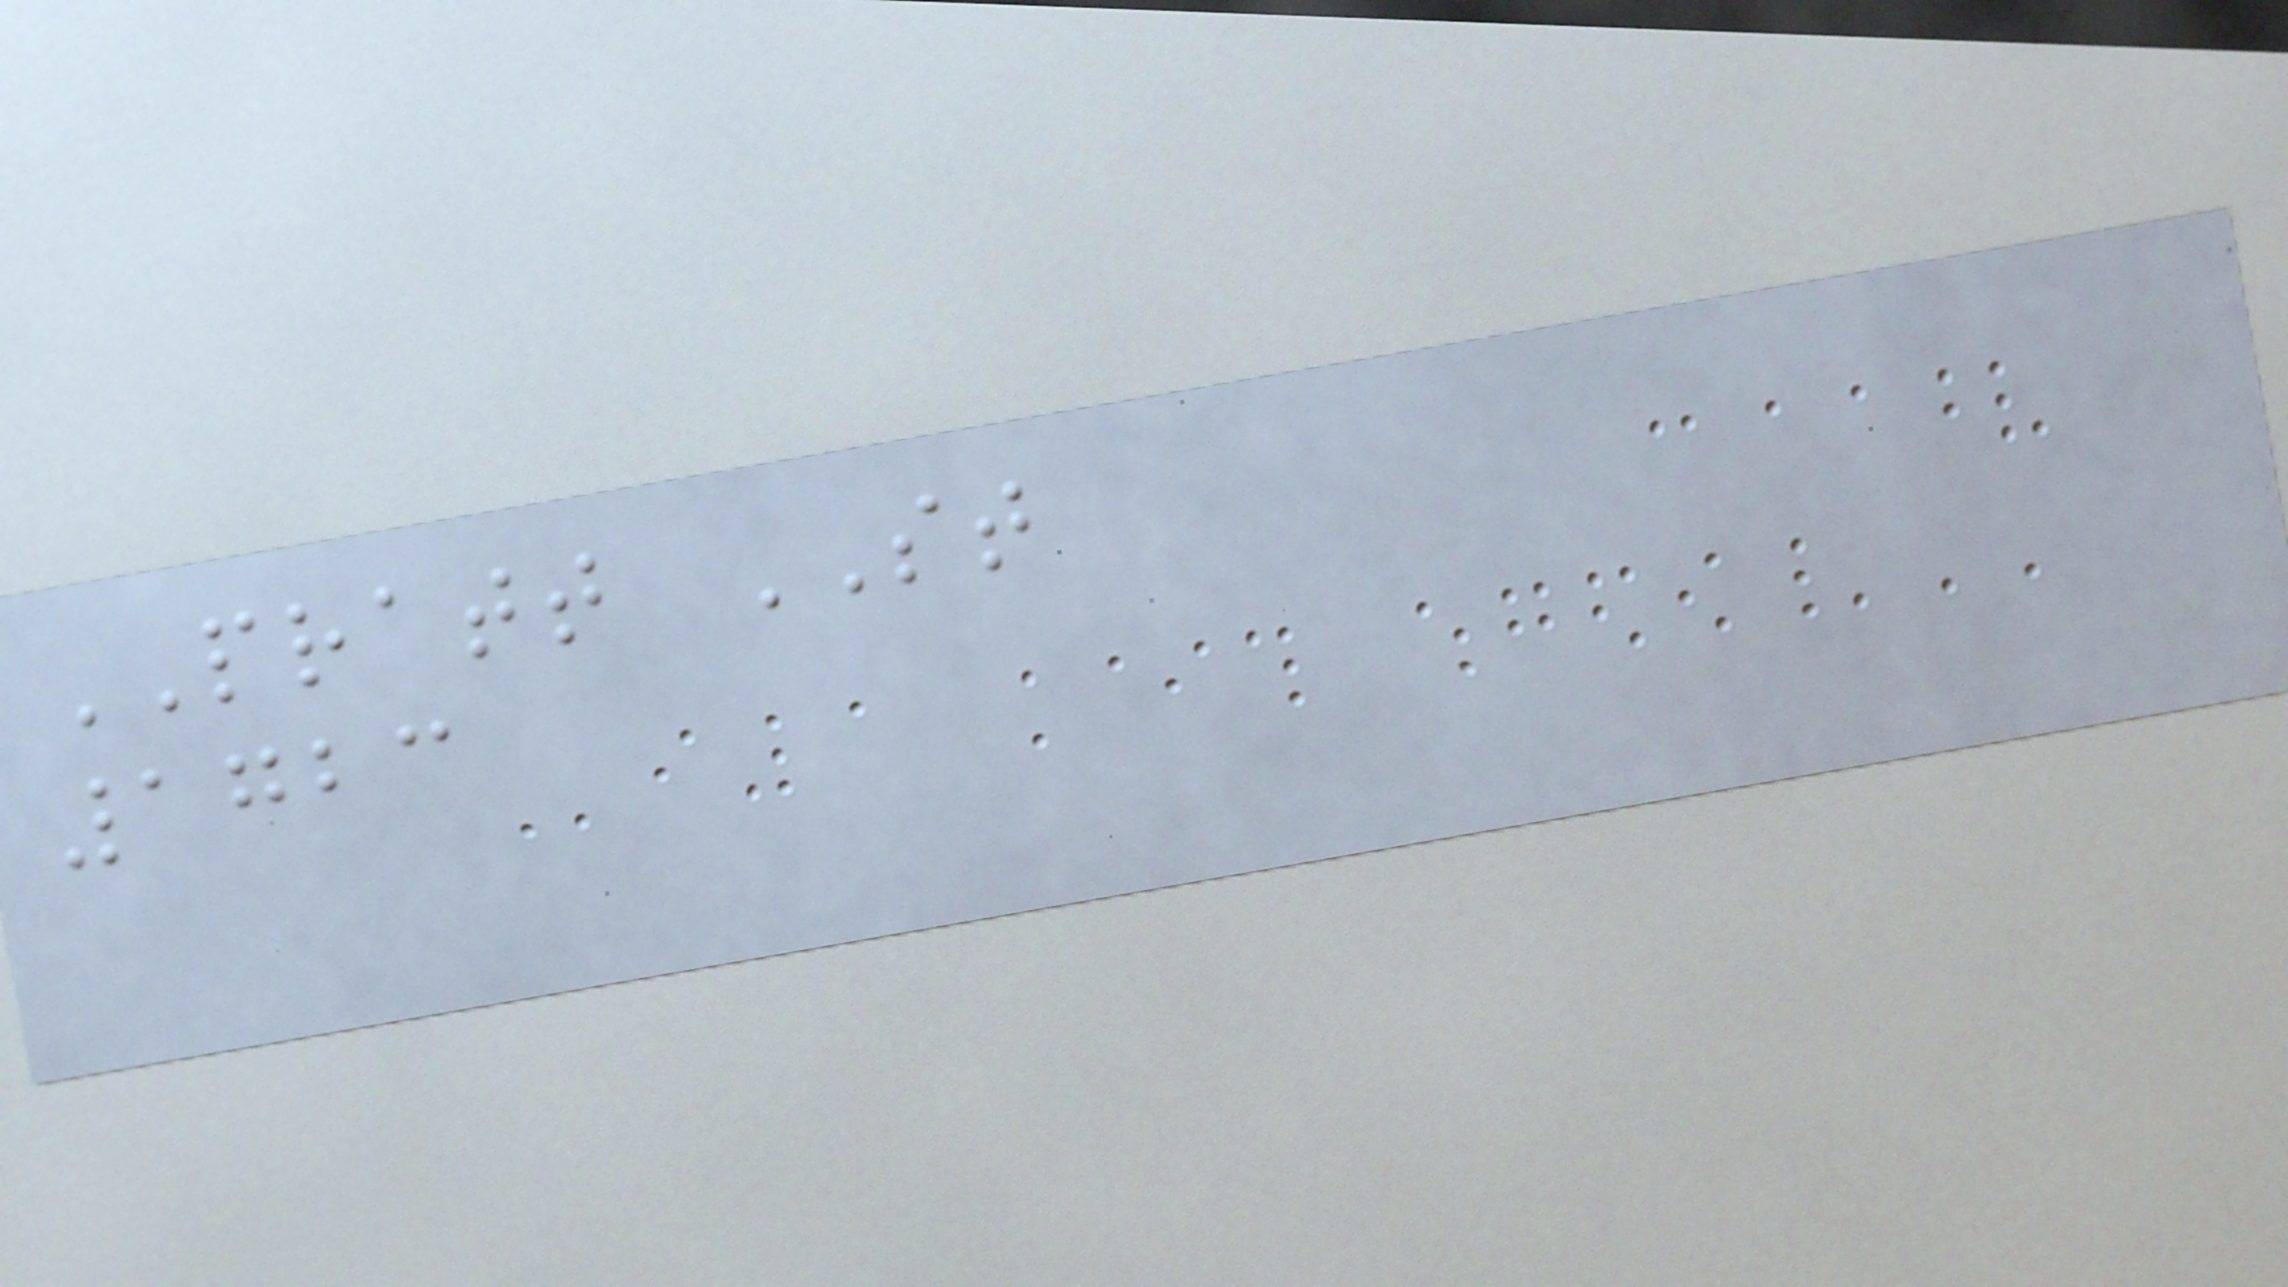PRATT ST
1723
